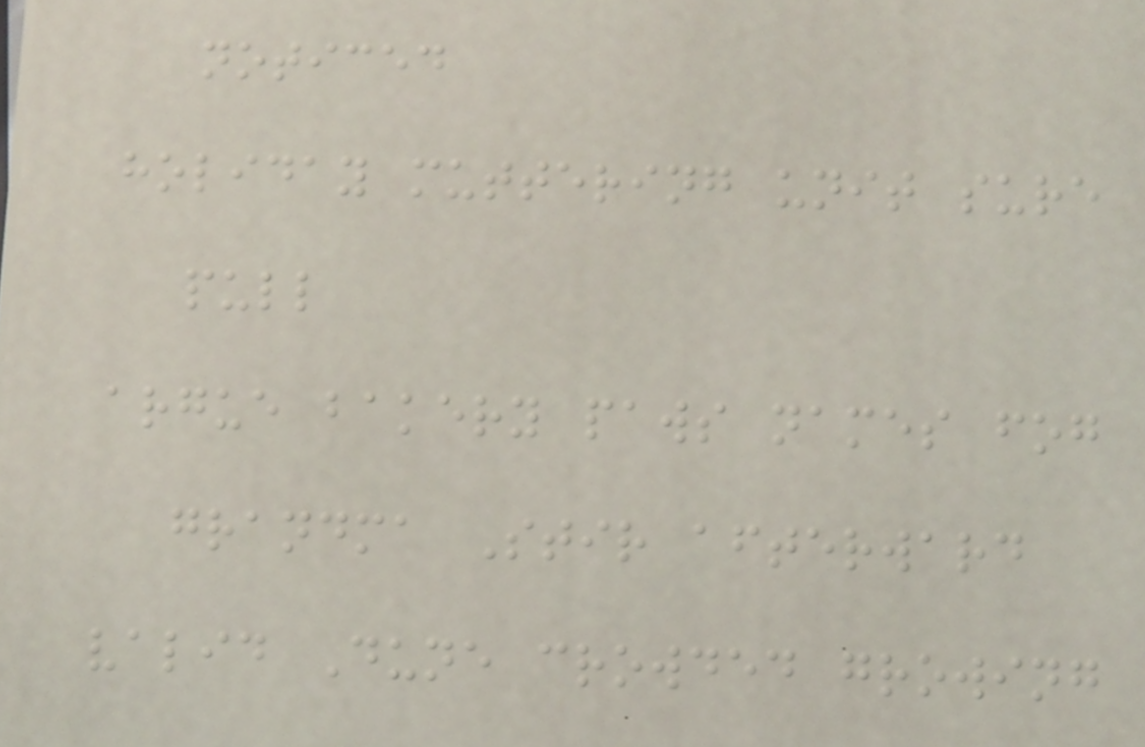noticed
holiday muttering unit sure
pull
argue bakery paws names fog
grandma Stir afterward
valid Dune crowded growing
